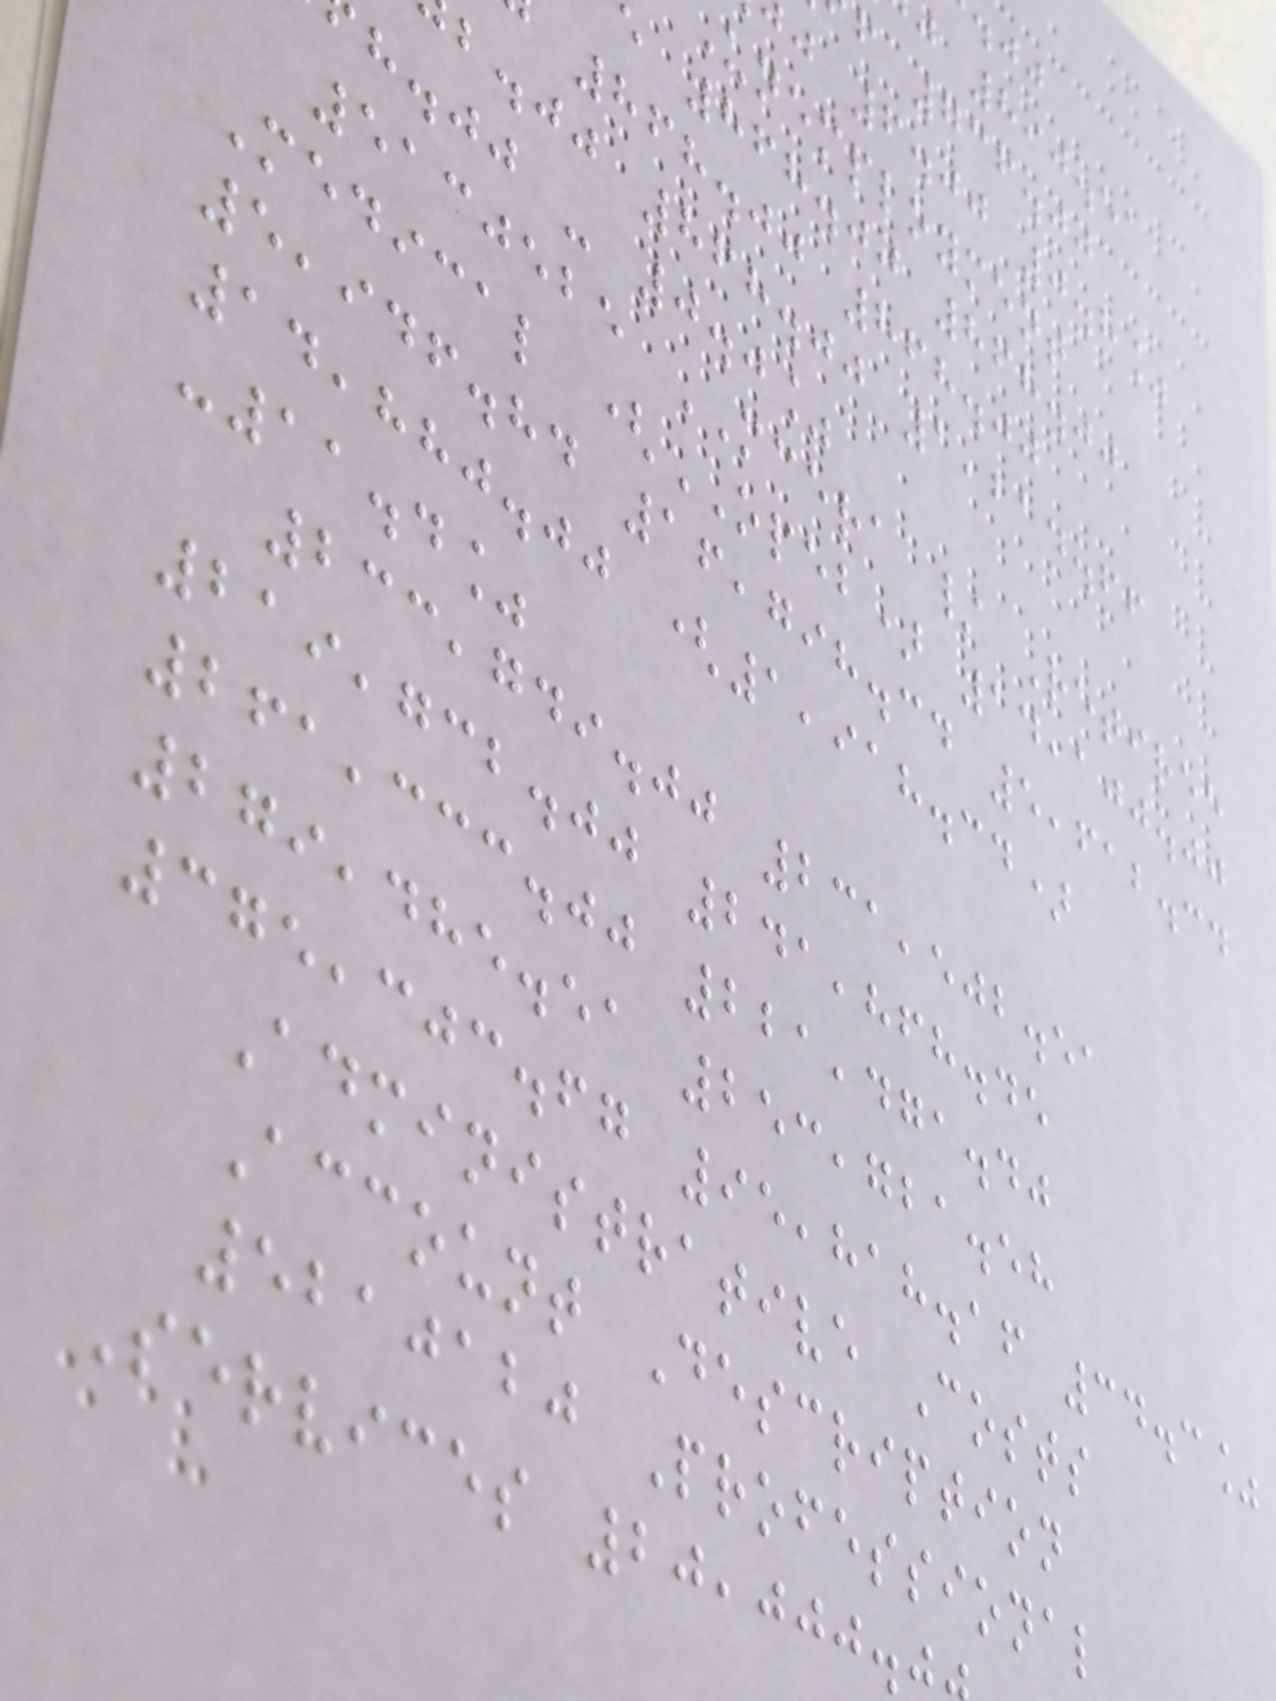j 890.51
f 736.00
j 6.00 0.8%
unemployment
e 868.00 868.00
868.00 868.00
b.jj 868.00 1,214.66
h.jj - 0.0%
5130525 MCERA / Retiree
Medical (OPEB) 14,100.00
5,946.84 16,798.34 5,612.34
14,880.00 (1,918.34)
-11.4%
233,749.00 231,502.51
219,732.00 241,868.45
261,333.00 221,471.40
279,485.51 253,721.58
375,303.67 95,818.16 34.3%
Administrative Costs
Account Description
5210120 Professional
Services 20,000.
